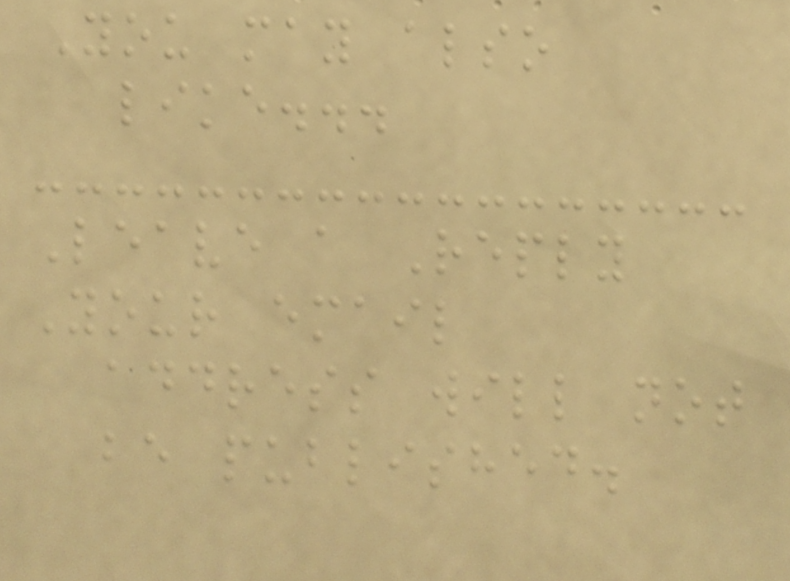You may also
like...
Leave a Reply
Your email
address will not
be published.
